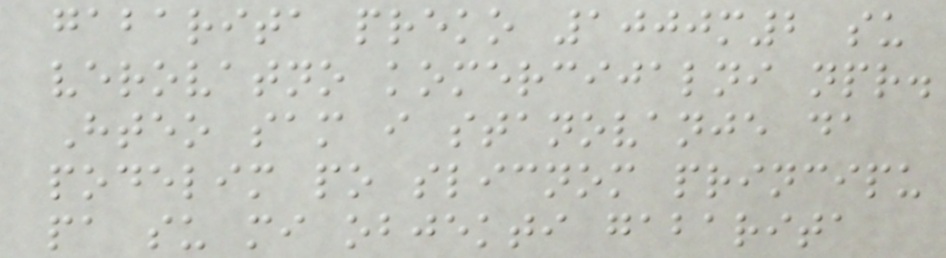gabarita preko 1000m2 su
verovatno komercijalni npr.
Hteo sam i stanovanje da
podelim po slicnom principu
pa su mi objekti gabarita
